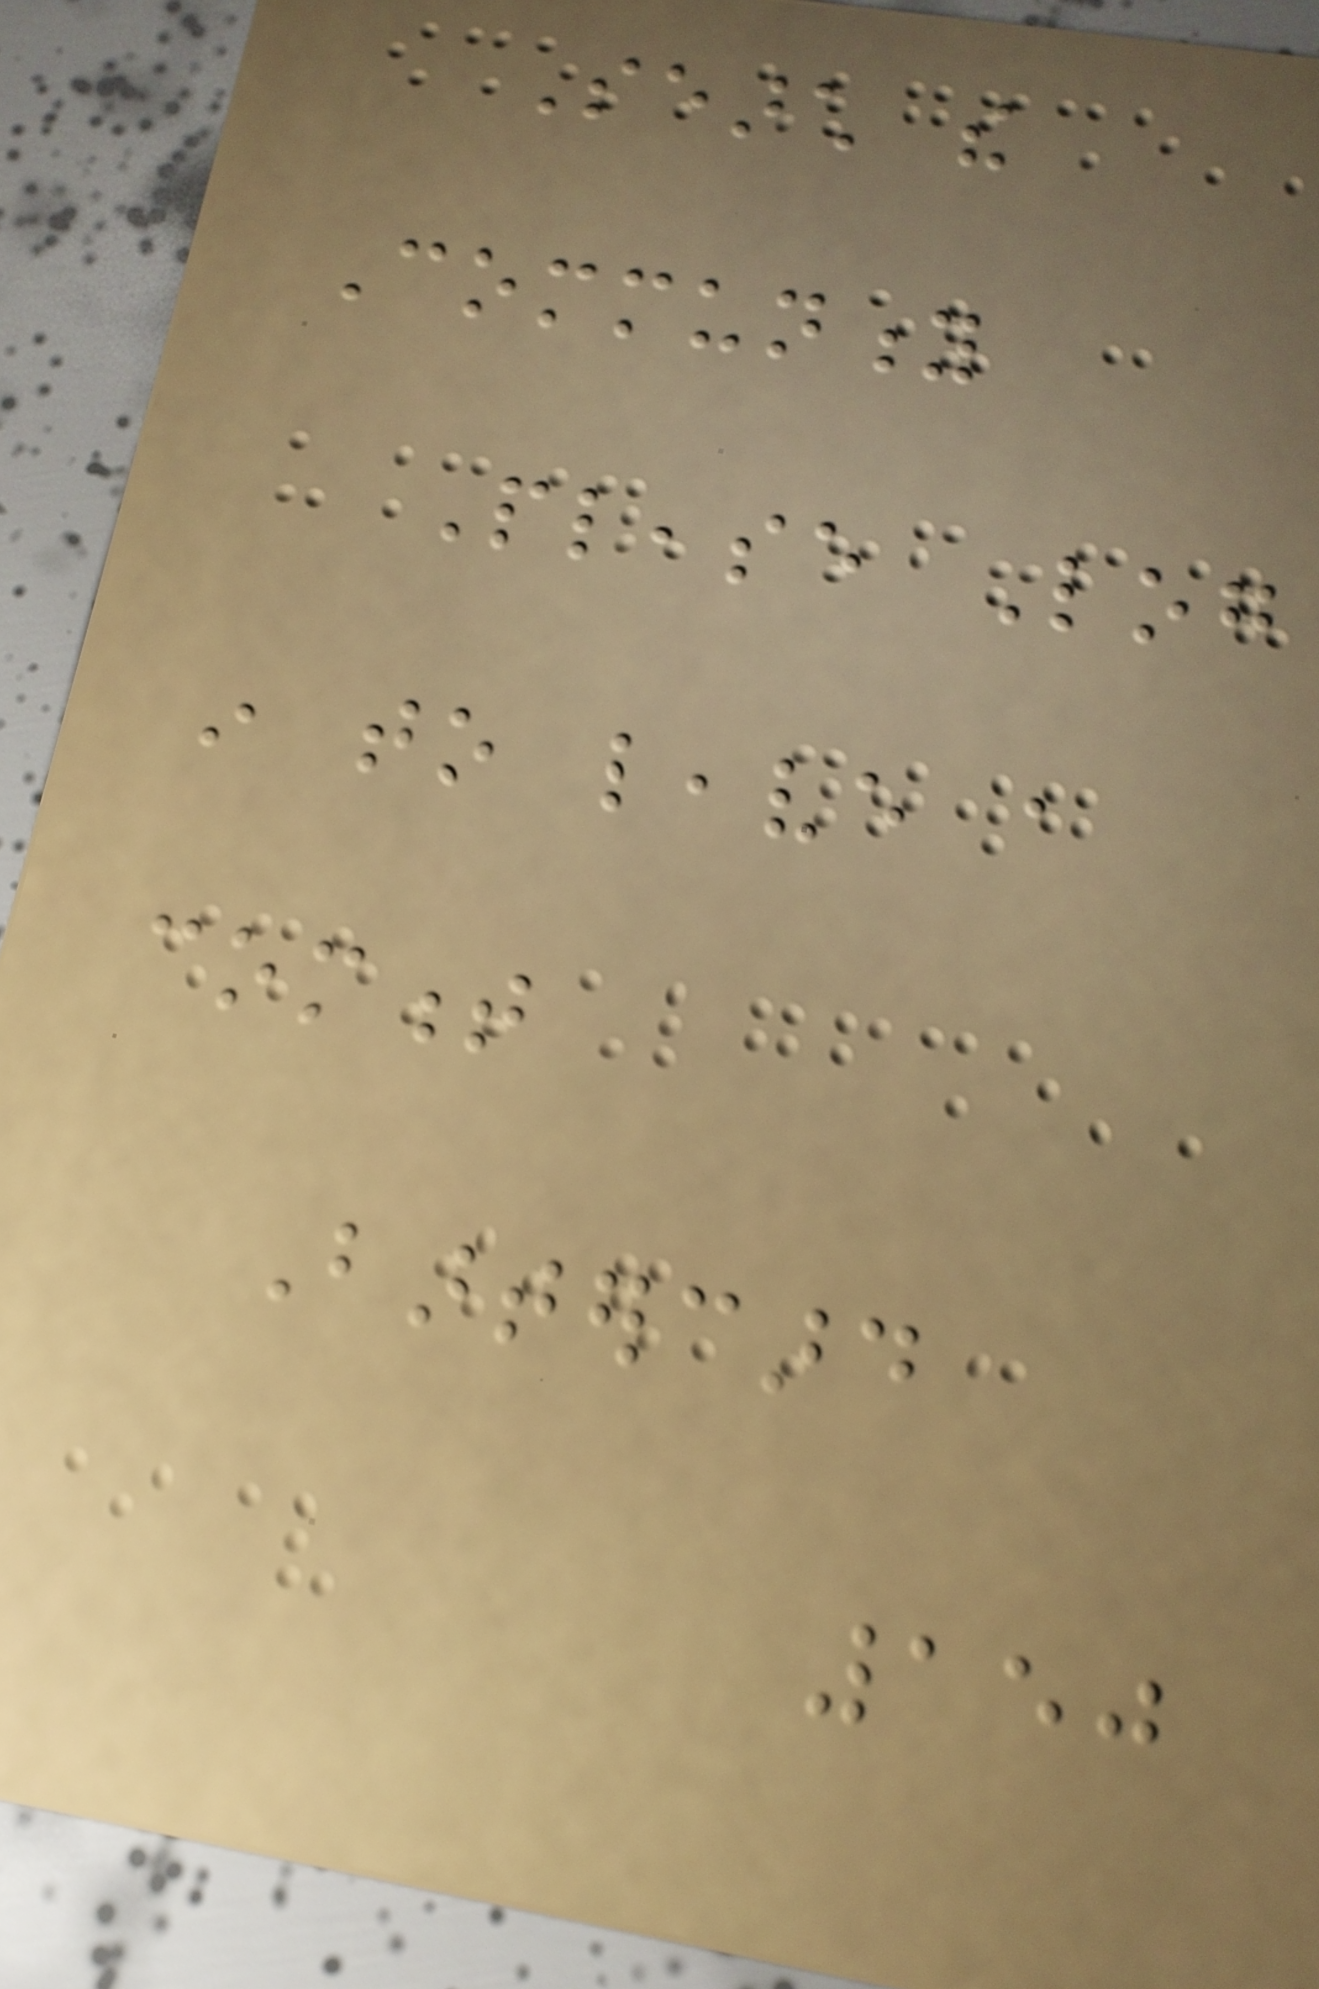Search the
Community
Please Log
in to leave a
comment
Bartercard
150
